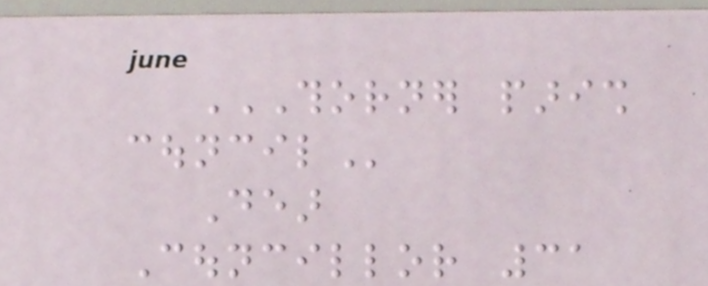THORNER PARISH
COUNCIL
Dear
Councillor 31
